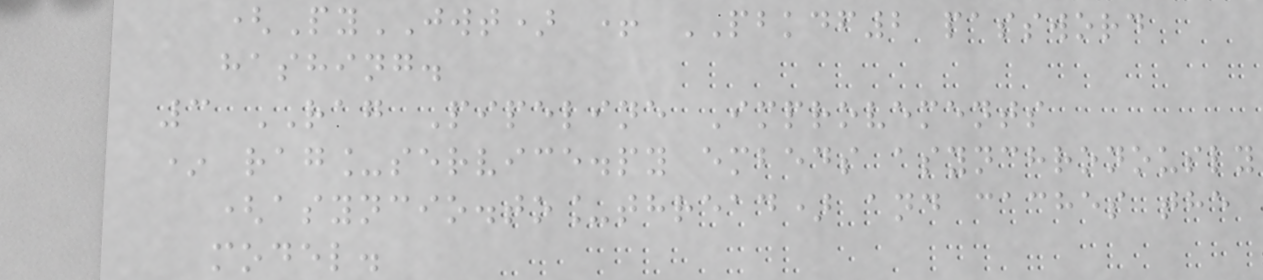(PyJWT) + PBKDF2 password
hashing.
3 RAG Pipeline Improvements
* rag_service.py embeds asynchronously
(asyncio.to_thread) and caches the
model.
